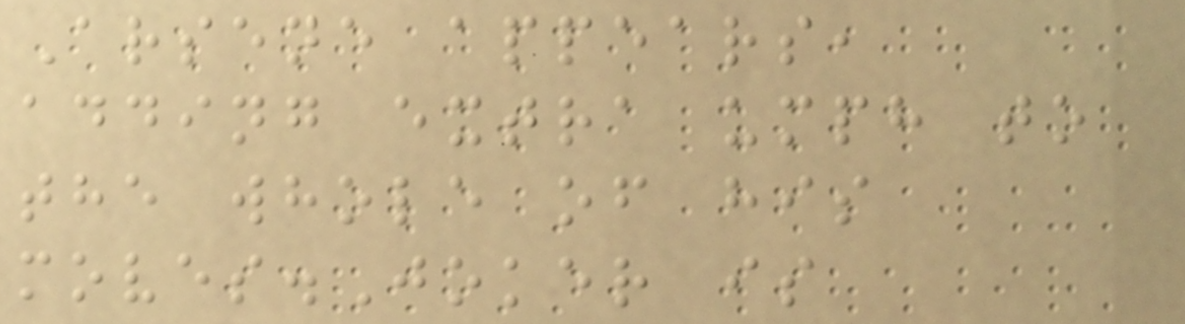Arsene appears,
adding extra umph to
the whole of his
moves.Joker is
